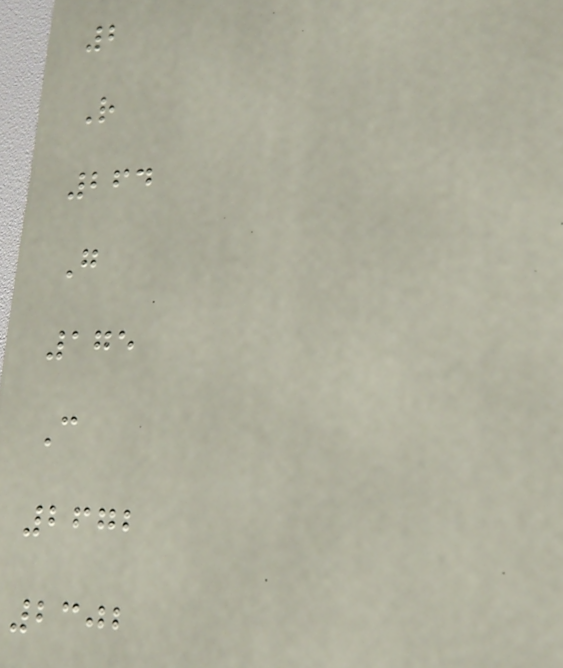2
R
264
G
175
C
2672
2302
